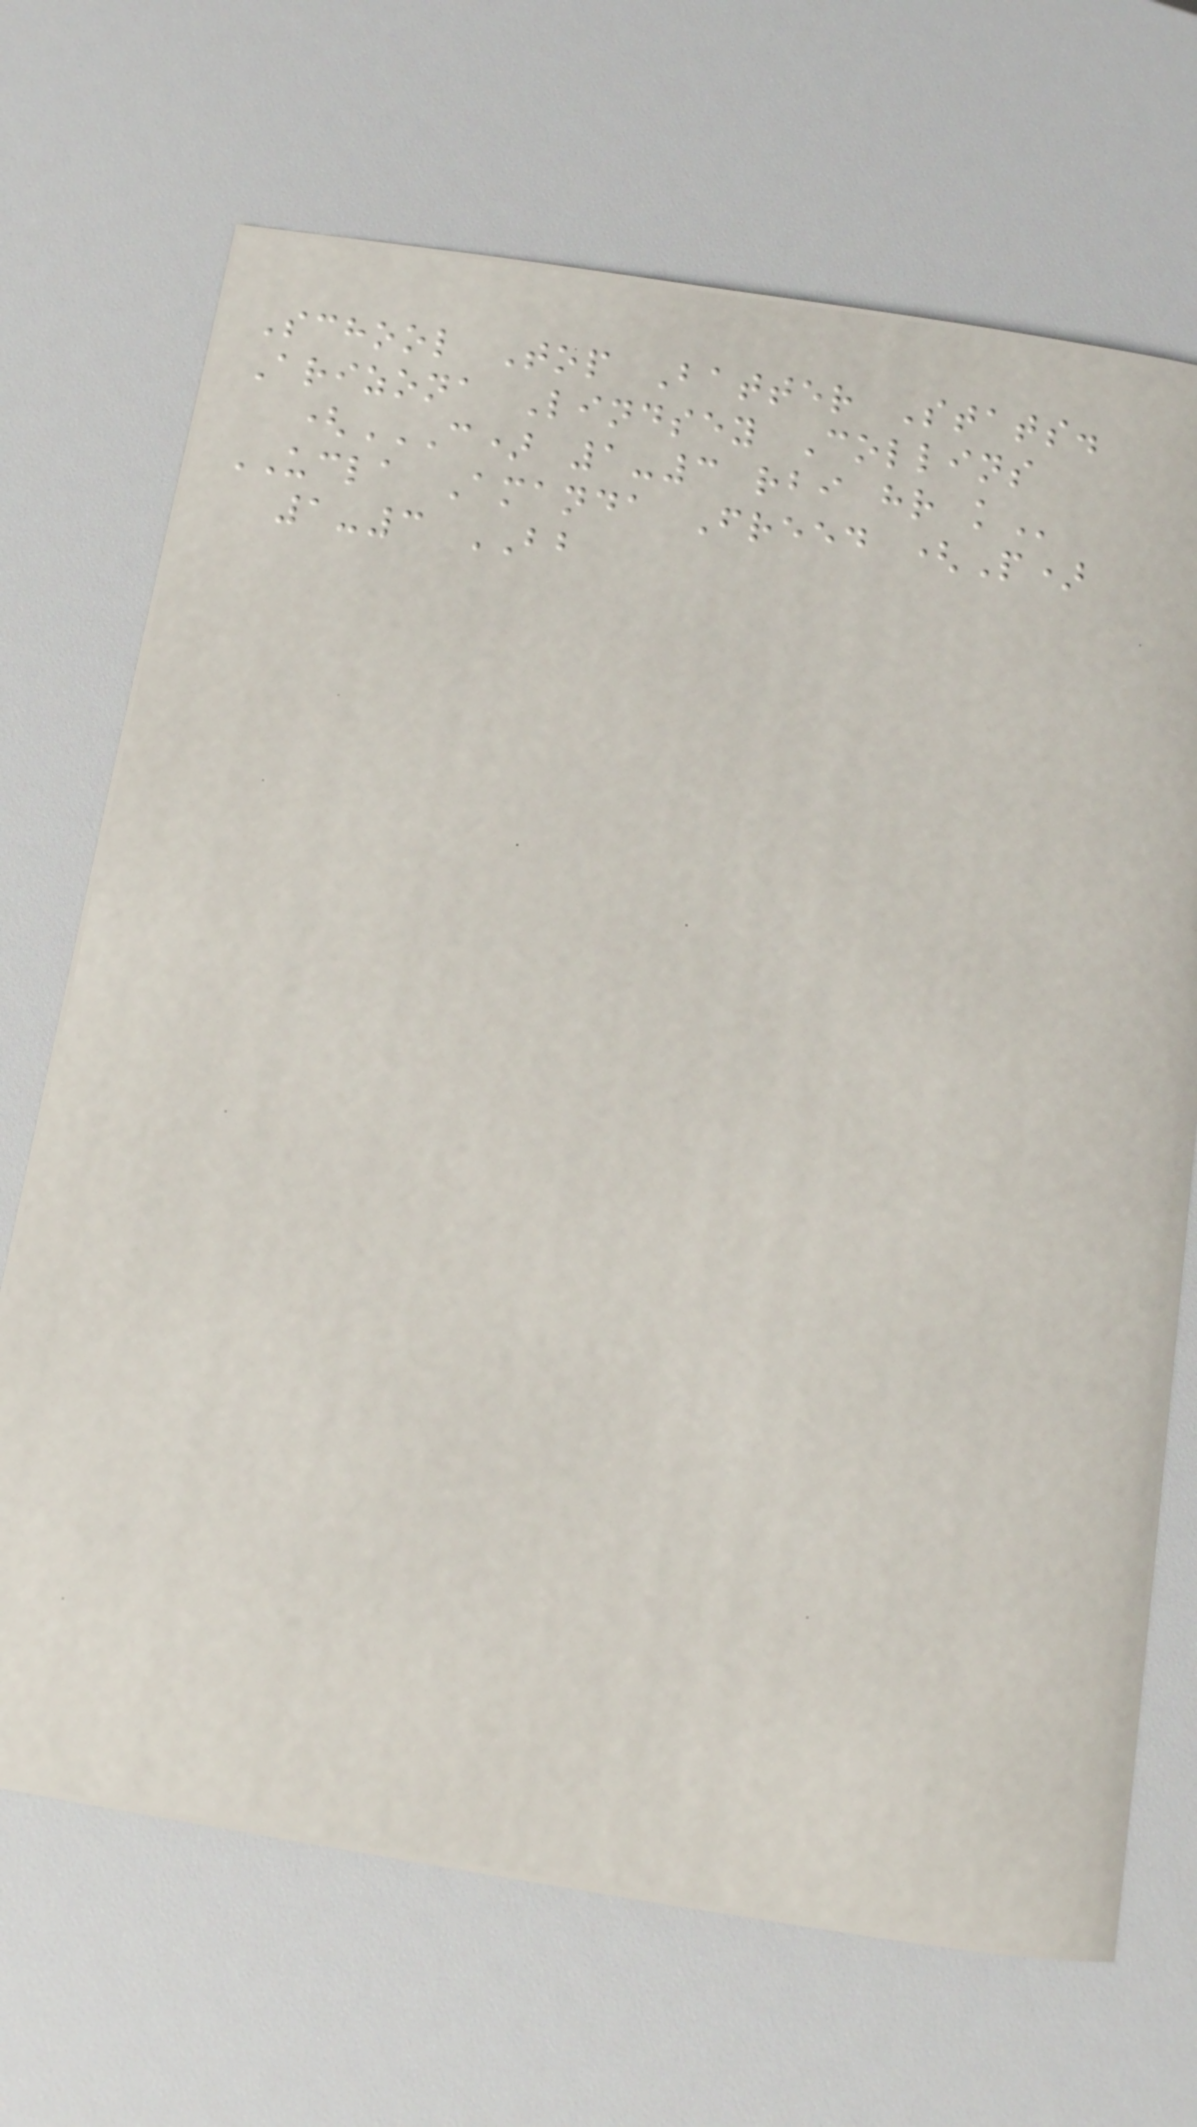School Top Batter Stats.
Arizona Lindsey Collins
(C) 1-3 RBI HR K
UCLA Amanda Freed (P)
1-3 BB
